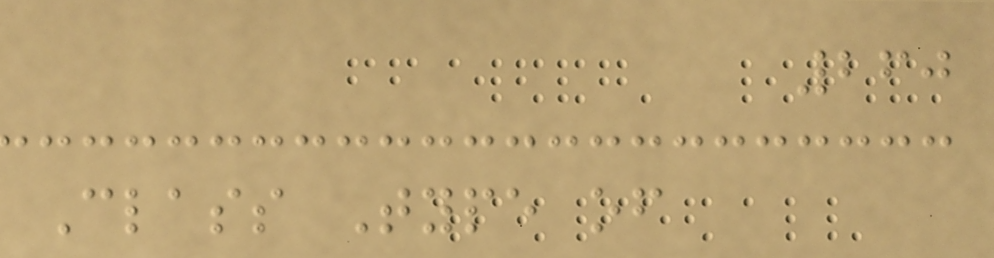260
Class Type of
